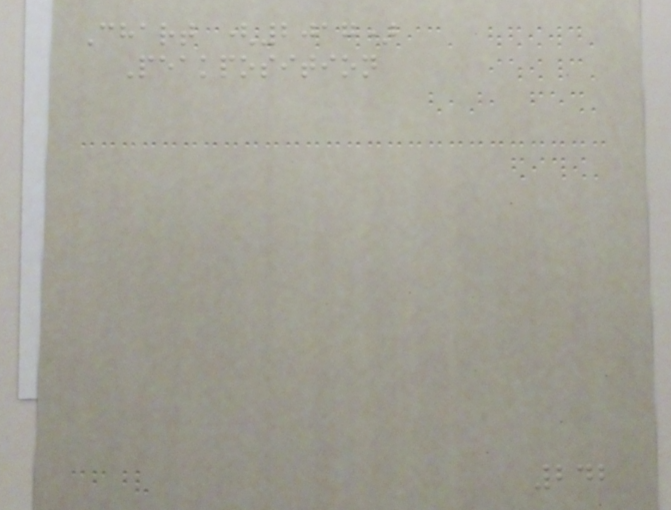Chart (2017)
Peakposition
242
